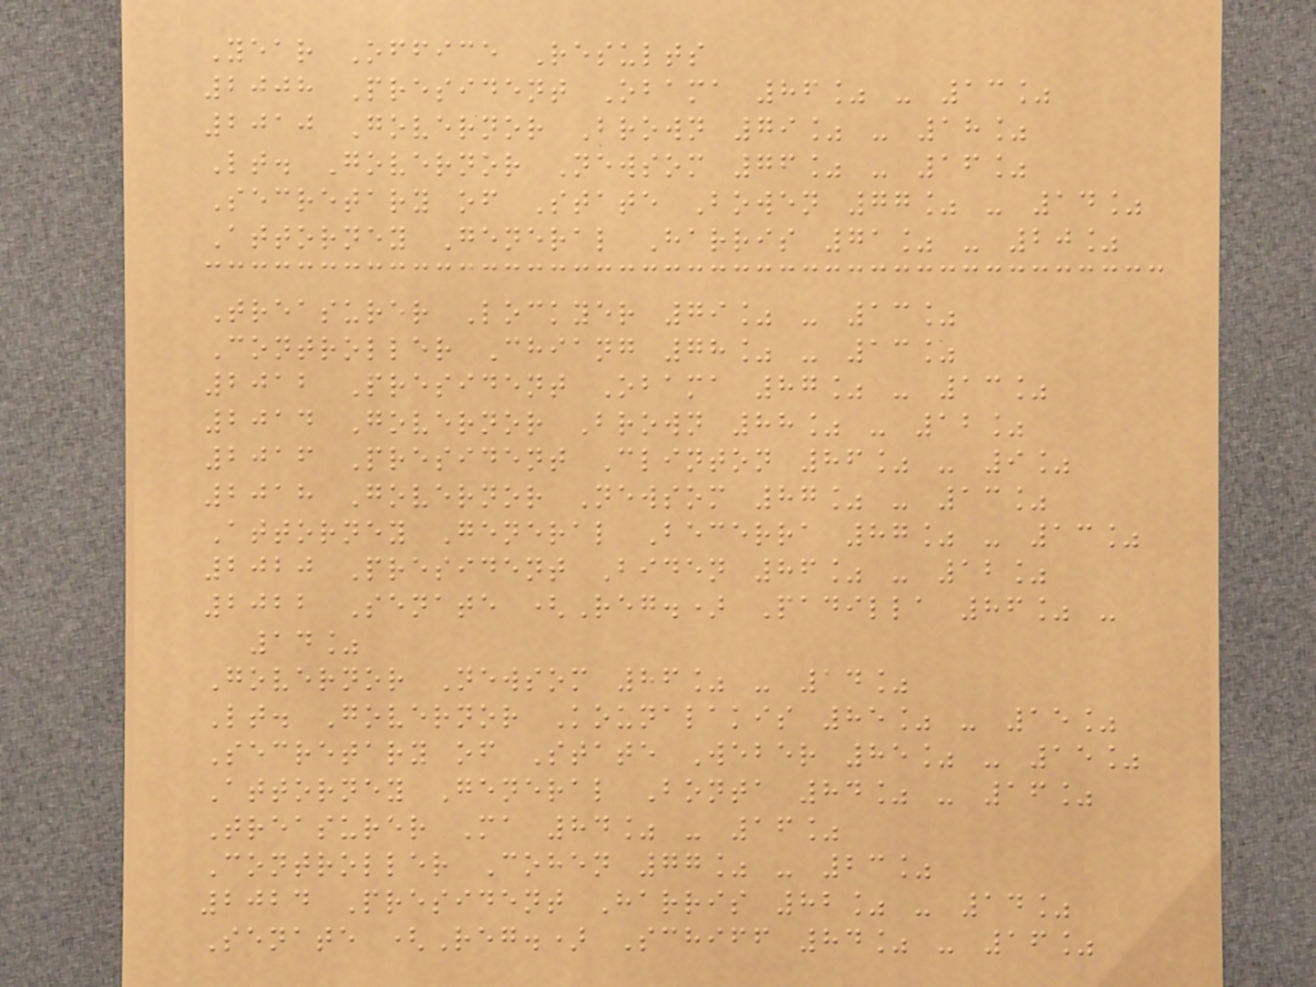Year Office Results
2008 President Obama 86% - 13%
2010 Governor Brown 79% - 18%
Lt. Governor Newsom 76% - 16%
Secretary of State Bowen 77% - 14%
Attorney General Harris 71% - 20%
Treasurer Lockyer 79% - 13%
Controller Chiang 78% - 13%
2012 President Obama 87% - 13%
2014 Governor Brown 88% - 12%
2016 President Clinton 86% - 9%
2018 Governor Newsom 87% - 13%
Attorney General Becerra 87% - 13%
2020 President Biden 86% - 12%
2022 Senate (Reg.) Padilla 86% -
14%
Governor Newsom 86% - 14%
Lt. Governor Kounalakis 85% - 15%
Secretary of State Weber 85% - 15%
Attorney General Bonta 84% - 16%
Treasurer Ma 84% - 16%
Controller Cohen 77% - 23%
2024 President Harris 82% - 14%
Senate (Reg.) Schiff 84% - 16%
